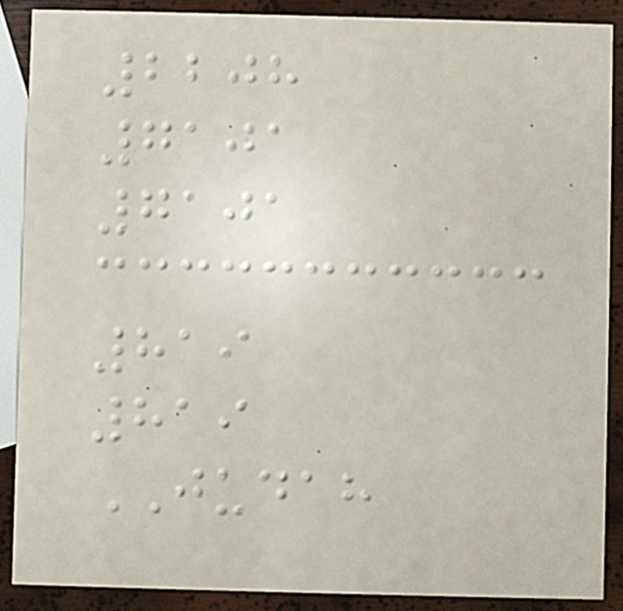2208
7101
7101
819
819
JUDAH
